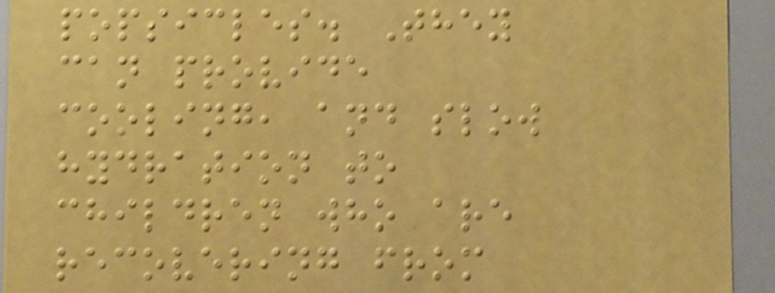popsicles. They
can provide
cooling, and slow
hydration to
children who are
recovering from
